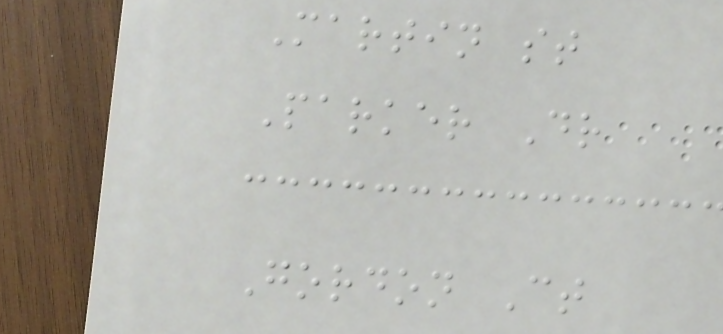Martin st
Parker Dr
Gordon Ct
